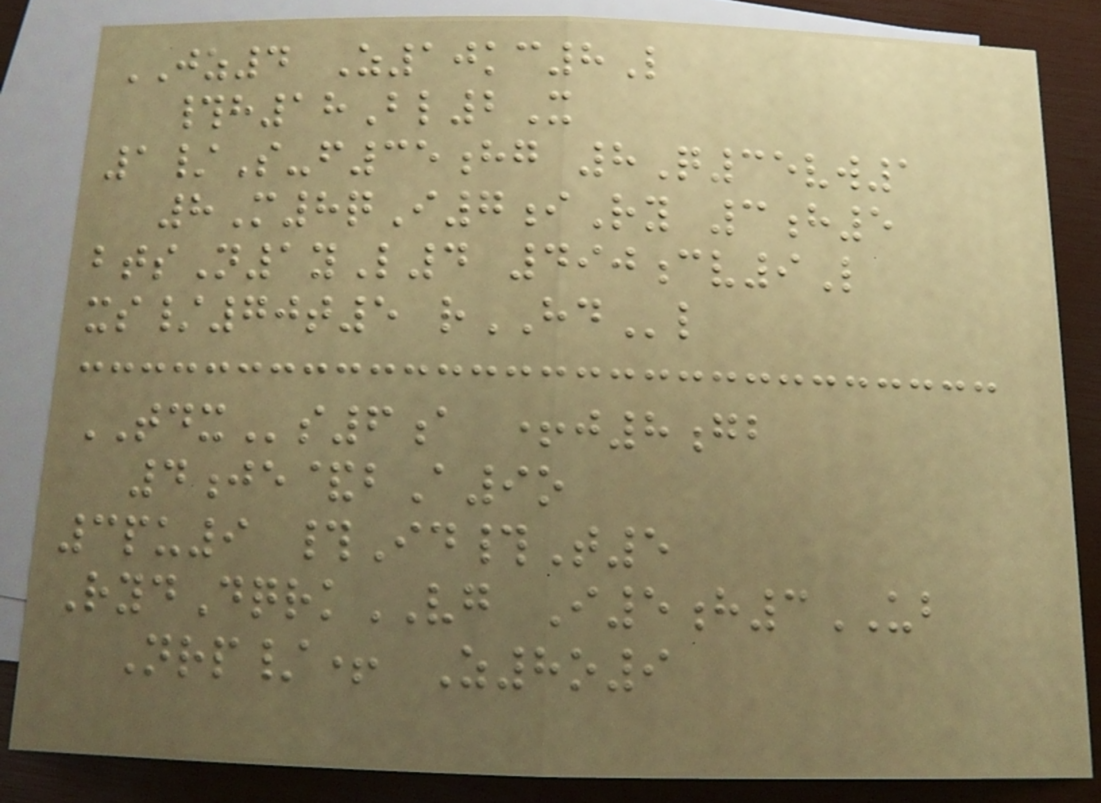JZ4 Z10kc8L
#h18Bl2X
1/S-f35hg 8Q35vw1
8M8qI7iRy 3h5
btsN1yL4 490cv9L
xs/70t5 rHDl
TDXs6a +j8gb
4je&bA9o
3pu9 #Id#T5
RydDqrkVG I5h3UB
Nrp/+ Z8o9
